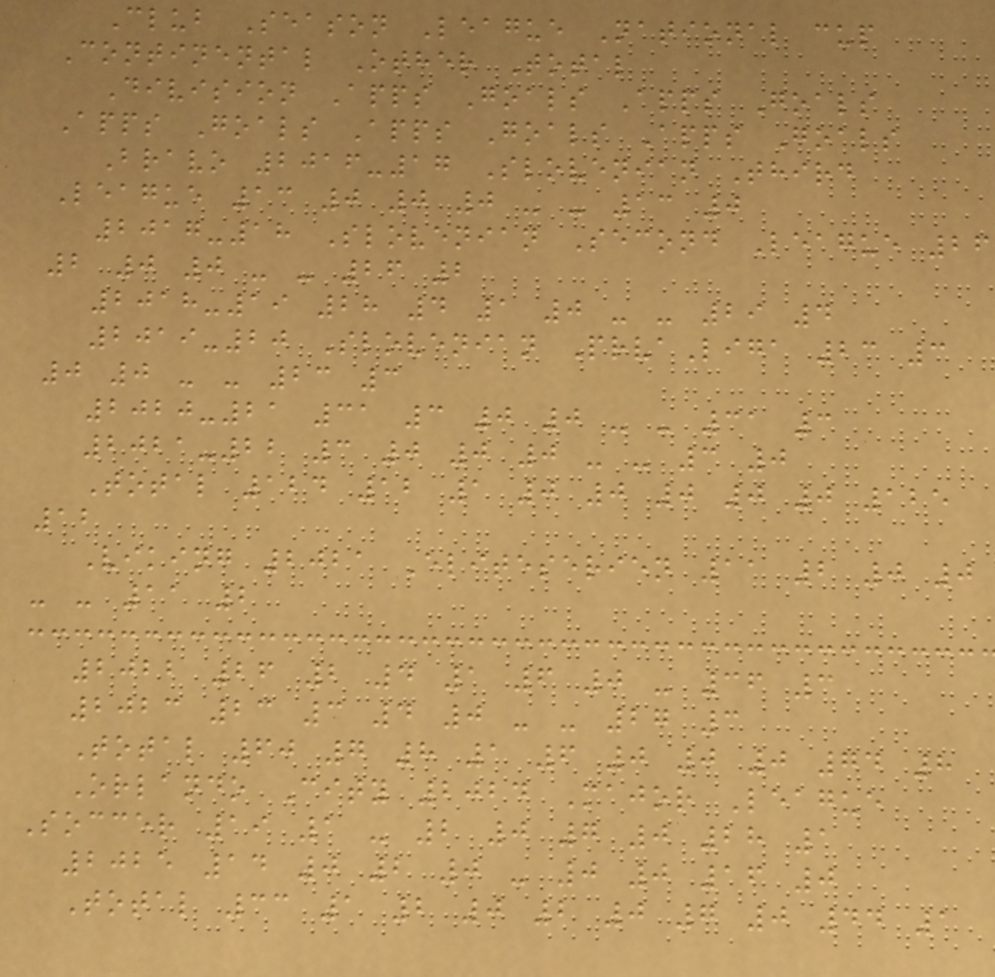Club Season League National cup
Continental Other Total
Division Apps Goals Apps Goals
Apps Goals Apps Goals Apps Goals
Bravo 2016-17 Slovenian Third
League 13 0 0 0 - - 13 0
2017-18 Slovenian Second League 26
2 0 0 - - 26 2
2018-19 28 4 1 0 - - 29 4
2019-20 Slovenian PrvaLiga 23 3
0 0 - - 23 3
2020-21 31 3 0 0 - - 31 3
2021-22 3 0 0 0 - - 3 0
Total 124 12 1 0 0 0 0 0 125
12
Viking 2021 Eliteserien 11 2 0 0
- - 11 2
2022 26 2 4 1 6 0 - 36 3
2023 23 3 4 0 - - 27 3
Total 60 7 8 1 6 0 0 0 74 8
Orlando City 2024 Major League
Soccer 19 1 - 2 0 7 0 28 1
2025 14 0 2 0 - 0 0 16 0
Total 33 1 2 0 2 0 7 0 44 1
